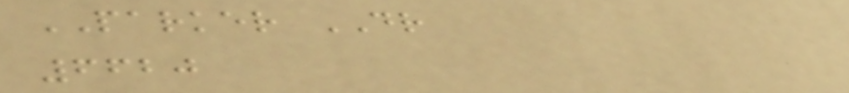PARKER DR
6620
